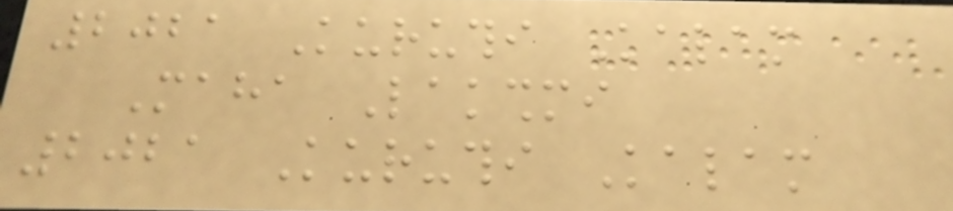2021 Kuruthi Kalam
Maha Lakshmi
2021 Kuruthi Kalam
